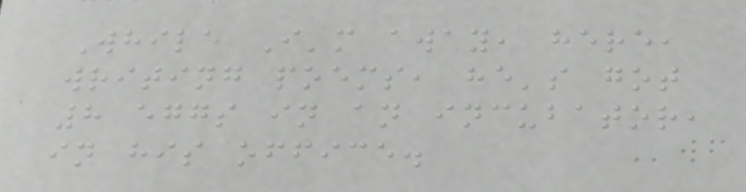While I'm away, here,
writing poems, he's got
8 eggs in an incubator,
in his office.
